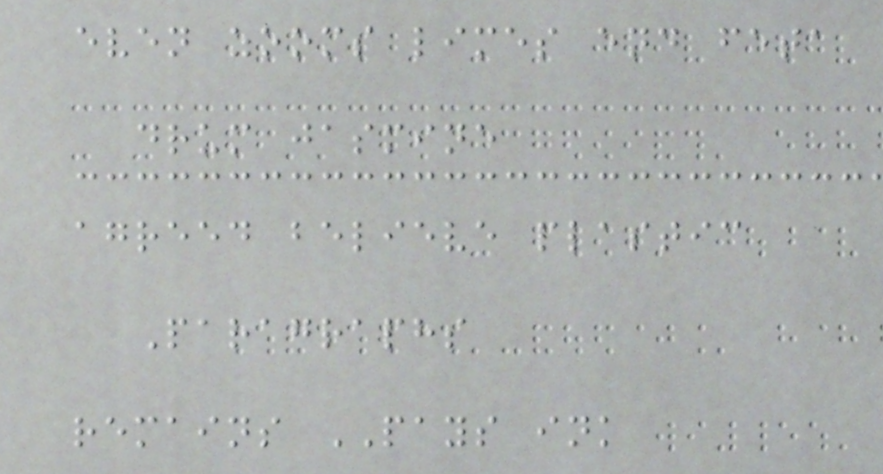even zooms limes end feta
drum jasmine
agreed believe plastic
Paragraphs
remains PAYS ink
